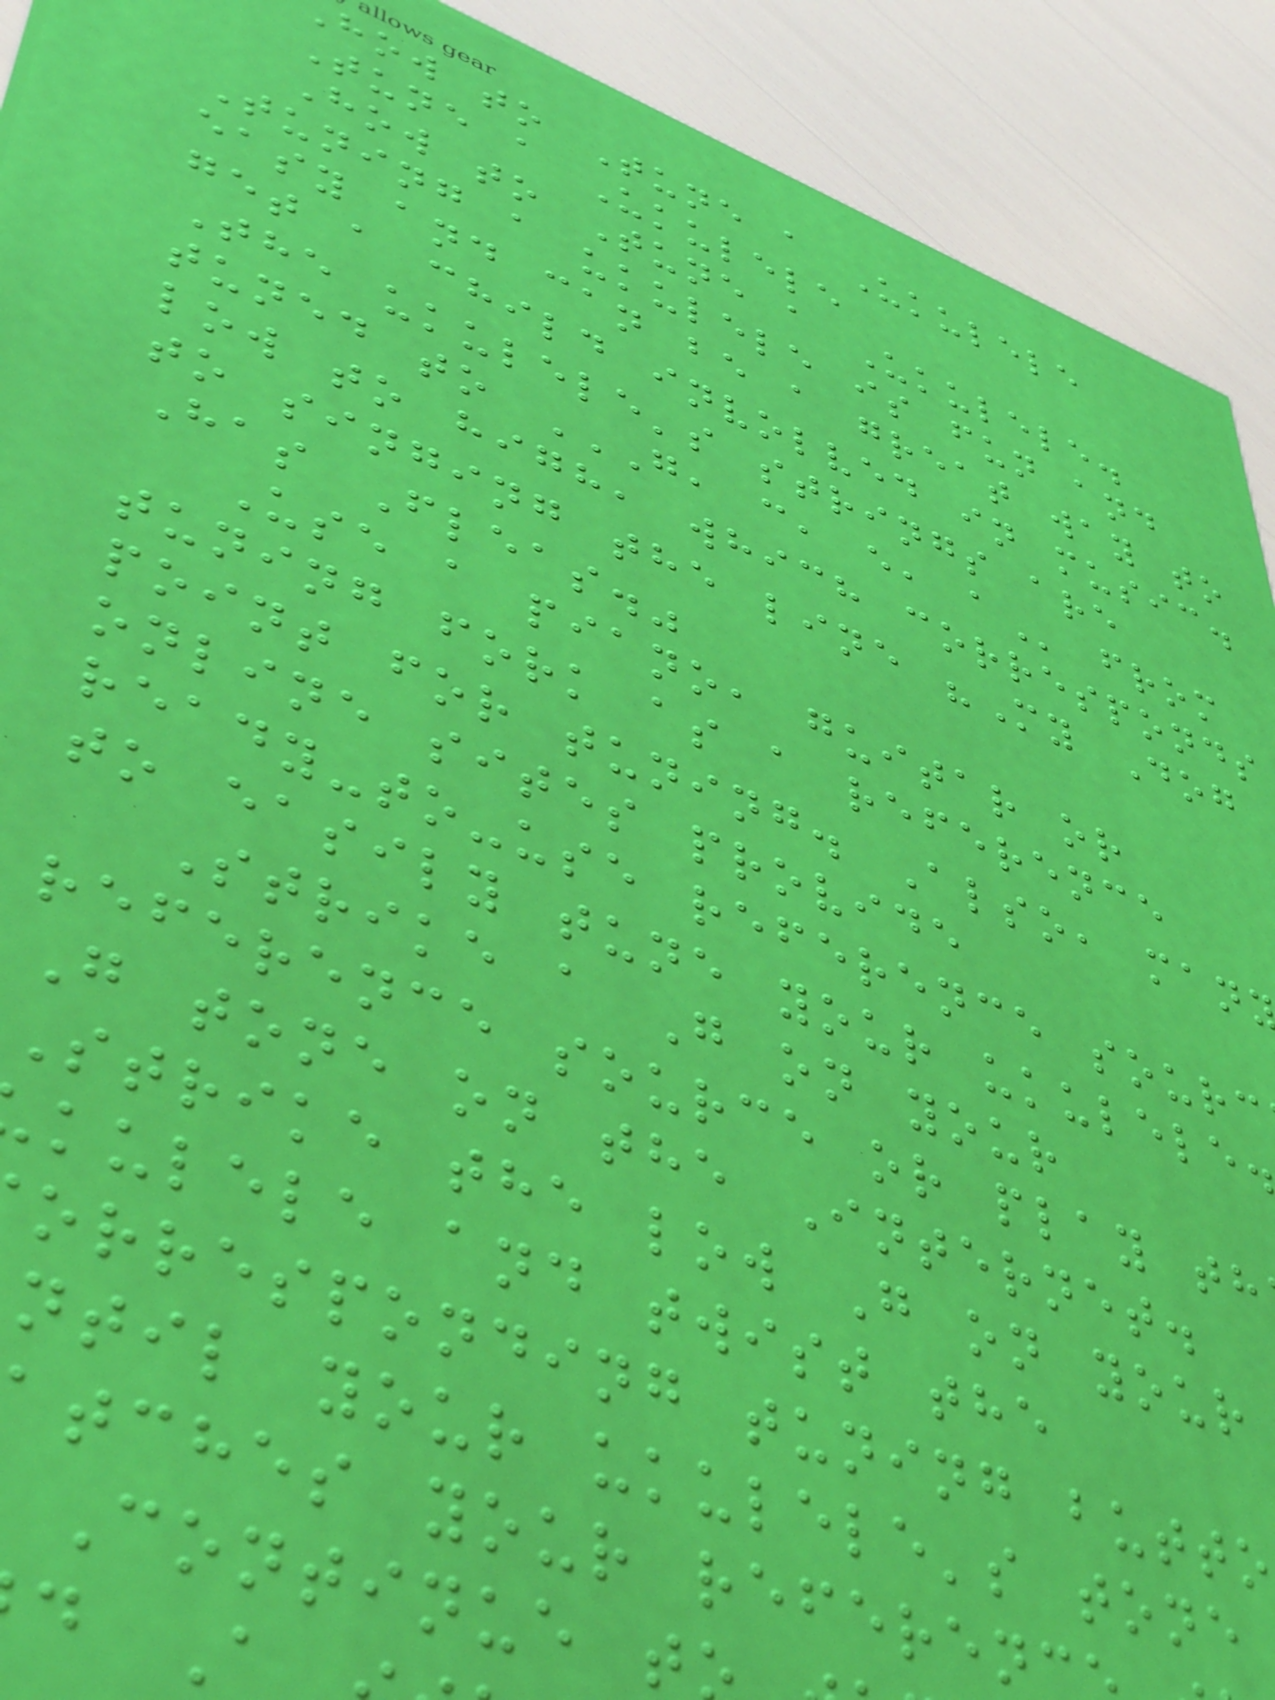how to Tune a Ukulele
Tune a Ukulele
How to Tune a Ukulele.
Tuning a ukulele is fun and
easy and can be a great way to
get a child involved in music.
The ukulele's strings are
tuned to G, C, E, A from
low to high, which corresponds
to singing the line "My Dog
Has Fleas."
Use a piano, guitar or
tuning fork as a reference
point for tuning. Also, man
online sites provide
ready-to-use reference sourc
to easily tune your ukulele
Strike a G on your
reference source or play th
G tone on the Internet.
Strike the low G on your
kulele and twist the
orresponding tuning butto
ntil your ukulele's tone
tches your referen
Continue t
